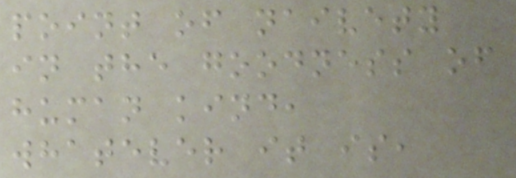point of naivety
in the goodness of
human kind,
whatever it is,
